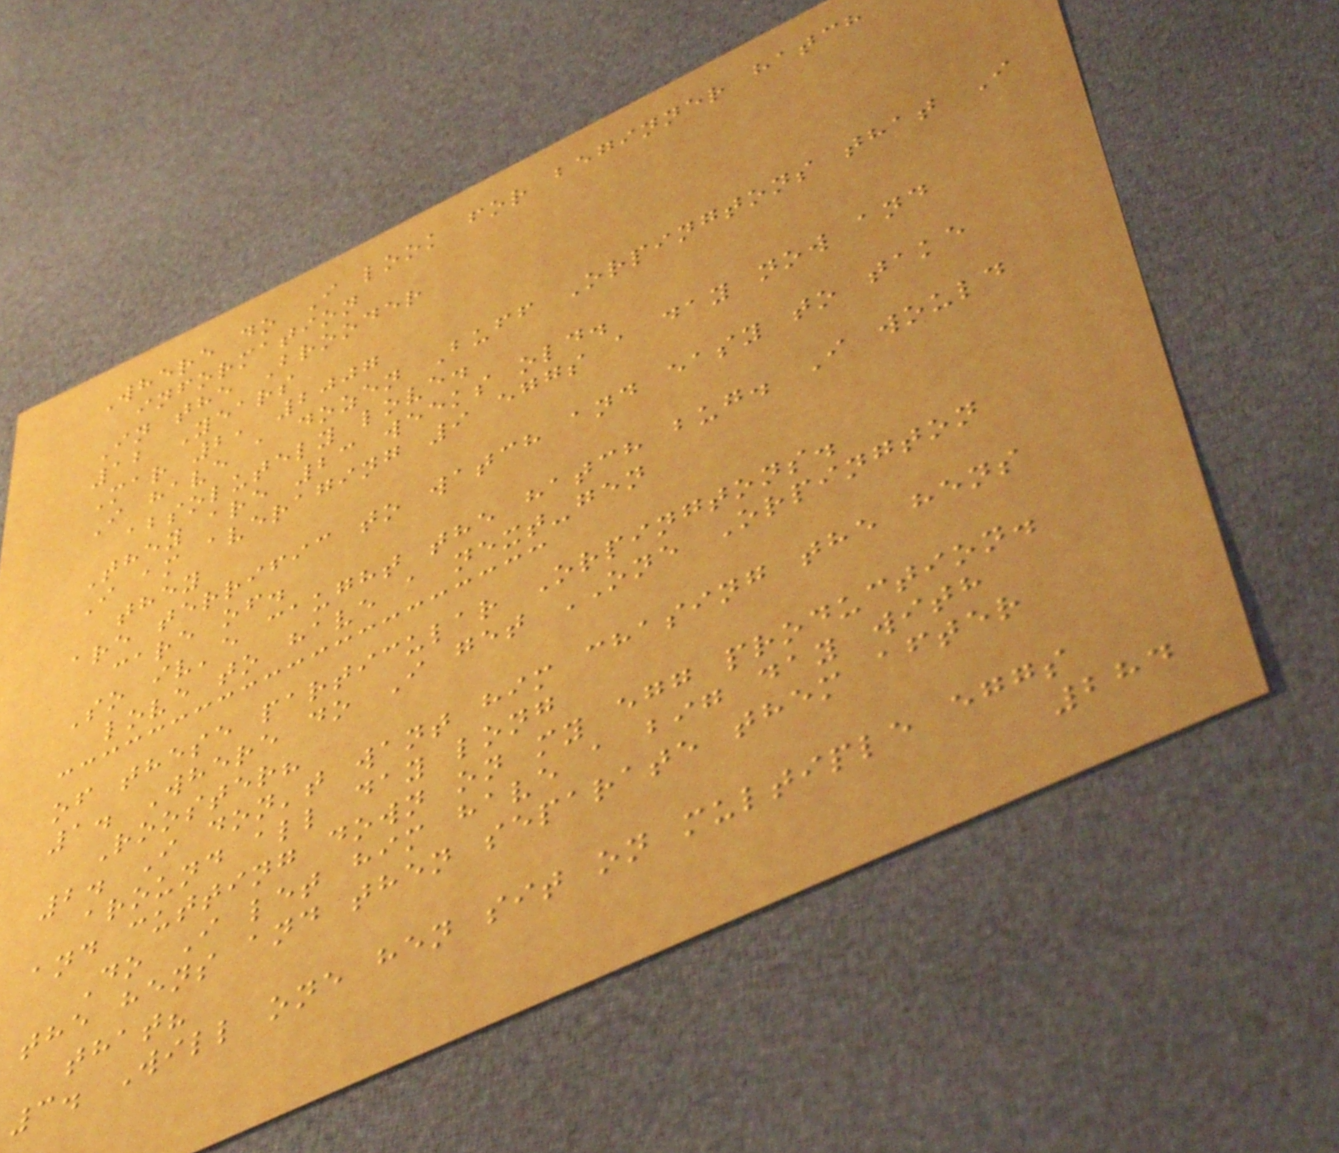Where do I look for beginner hatch
information
In the Brooder
12 Years
Mar 2, 2007
I have a dozen Buff Orpingtons that I
absolutely love.
They are 23 weeks old.
I am averaging 9 eggs a day now and
they
are terrific to watch and easy to take
care of.
So iv'e caught the hatch bug. I would
love to have a next-gen
of these particular Orpingtons.
1. Where do I get ONE Orpington
Rooster?
2. I don't want him chasing the hens
around all day long
and cutting down on my egg production.
Do I let him have a big day with
the hens and then separate them after
that?
3. Will one hen sit on multiple eggs
284
